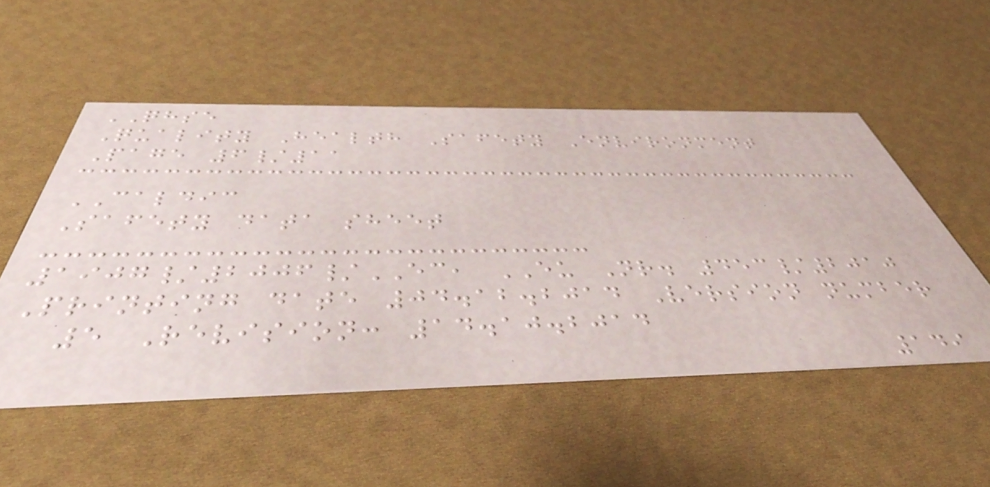QHSE
Quality Health Safety Environment
Page 6/11
CALDIC
Safety data sheet
1907/2006/EC, EU Nr. 453/2010
Printing date 04.12.2014 Version number
5 Revision: 14.10.2014
149
